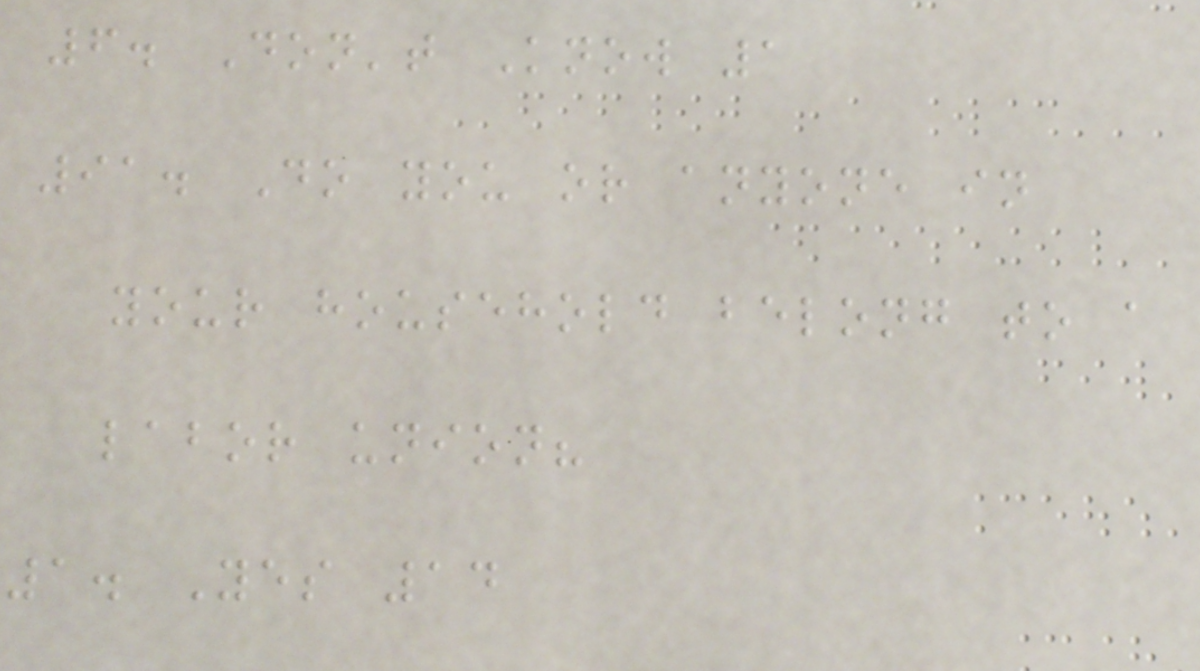6. Don't Know 1
91. Do you or anyone in
your household belong to a
labor union?
1. Yes 14
